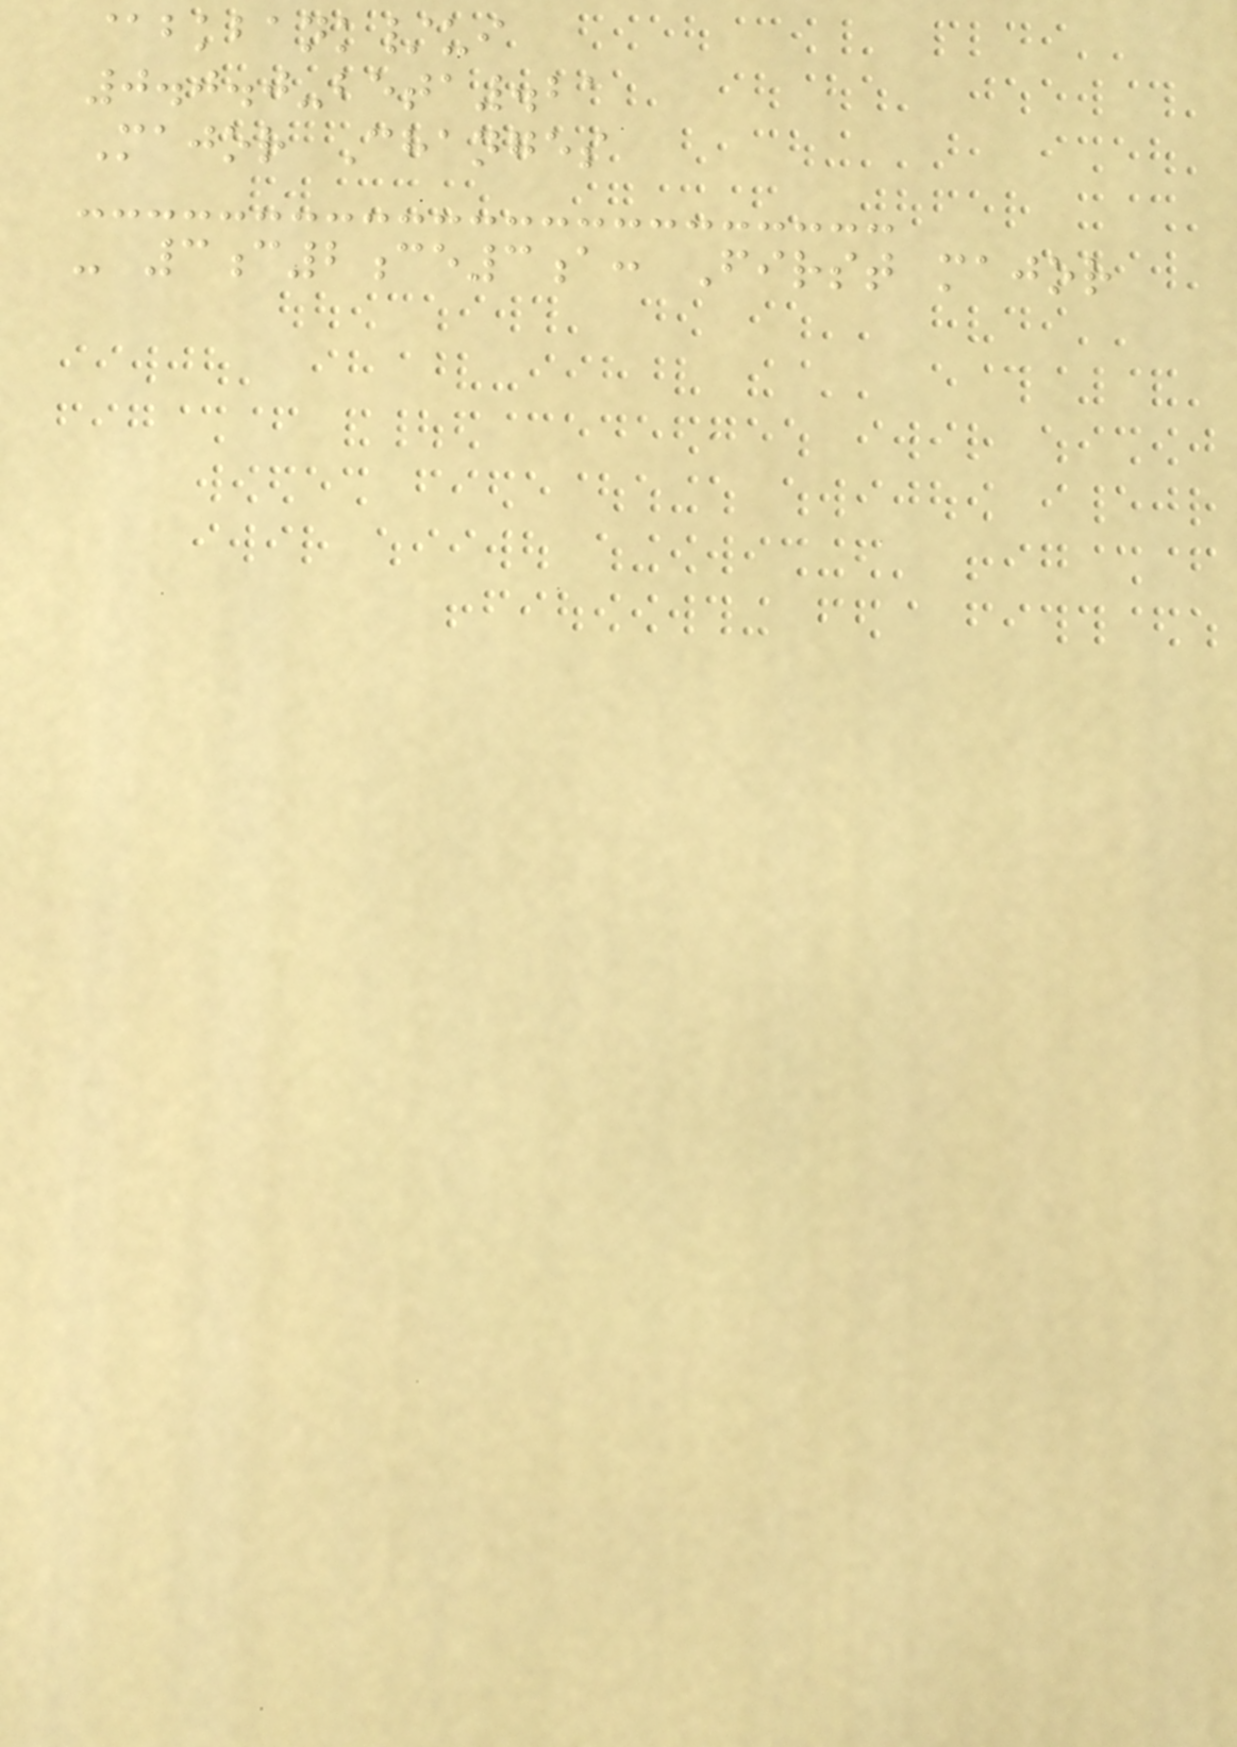@bkbank/ui
0.0.0-beta.21
Major Changes
- 3c2ce3a: First major
